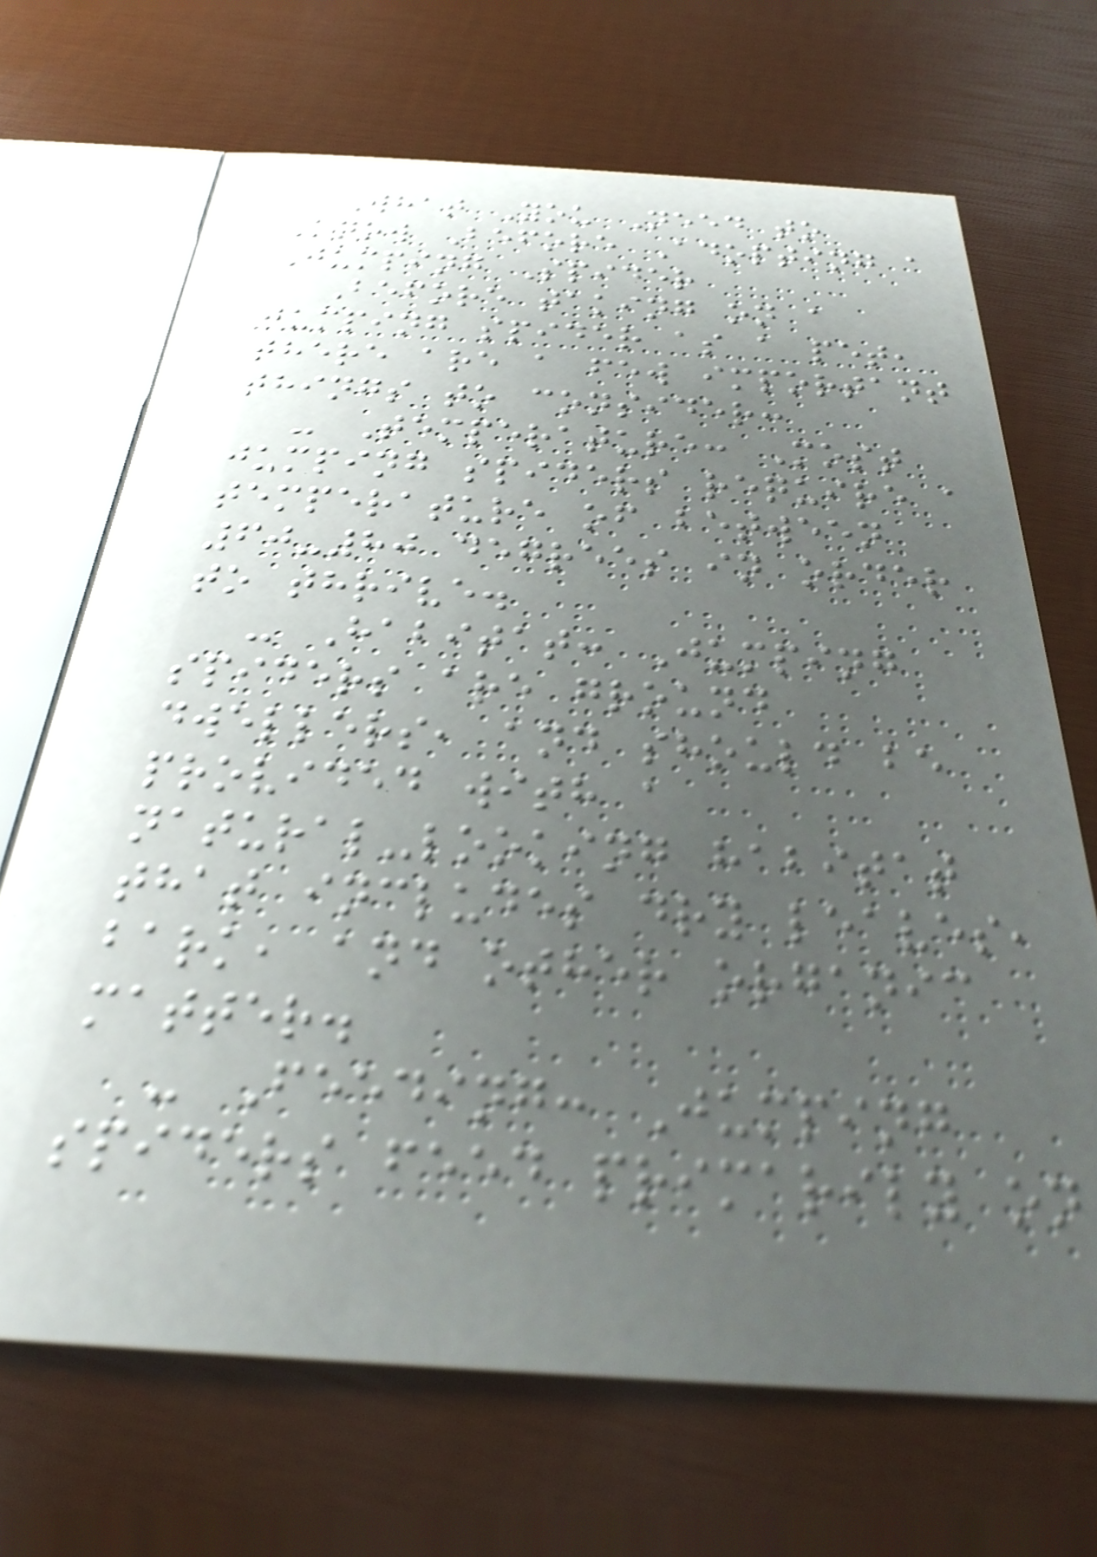What You Need to
Know Before Adopting a
Jumping Spider
Before taking on a
jumping spider as a pet,
there are a few important
things to consider:
- Temperature: Most
jumping spiders require a
temperature of between
60-80 degrees in order
to thrive.
- Habitat: Jumping
spiders are ground
dwellers, and should be
provided with a
natural-looking habitat
that includes dry leaves,
bark, and other organic
matter.
- Feeding: Jumping
spiders feed primarily on
